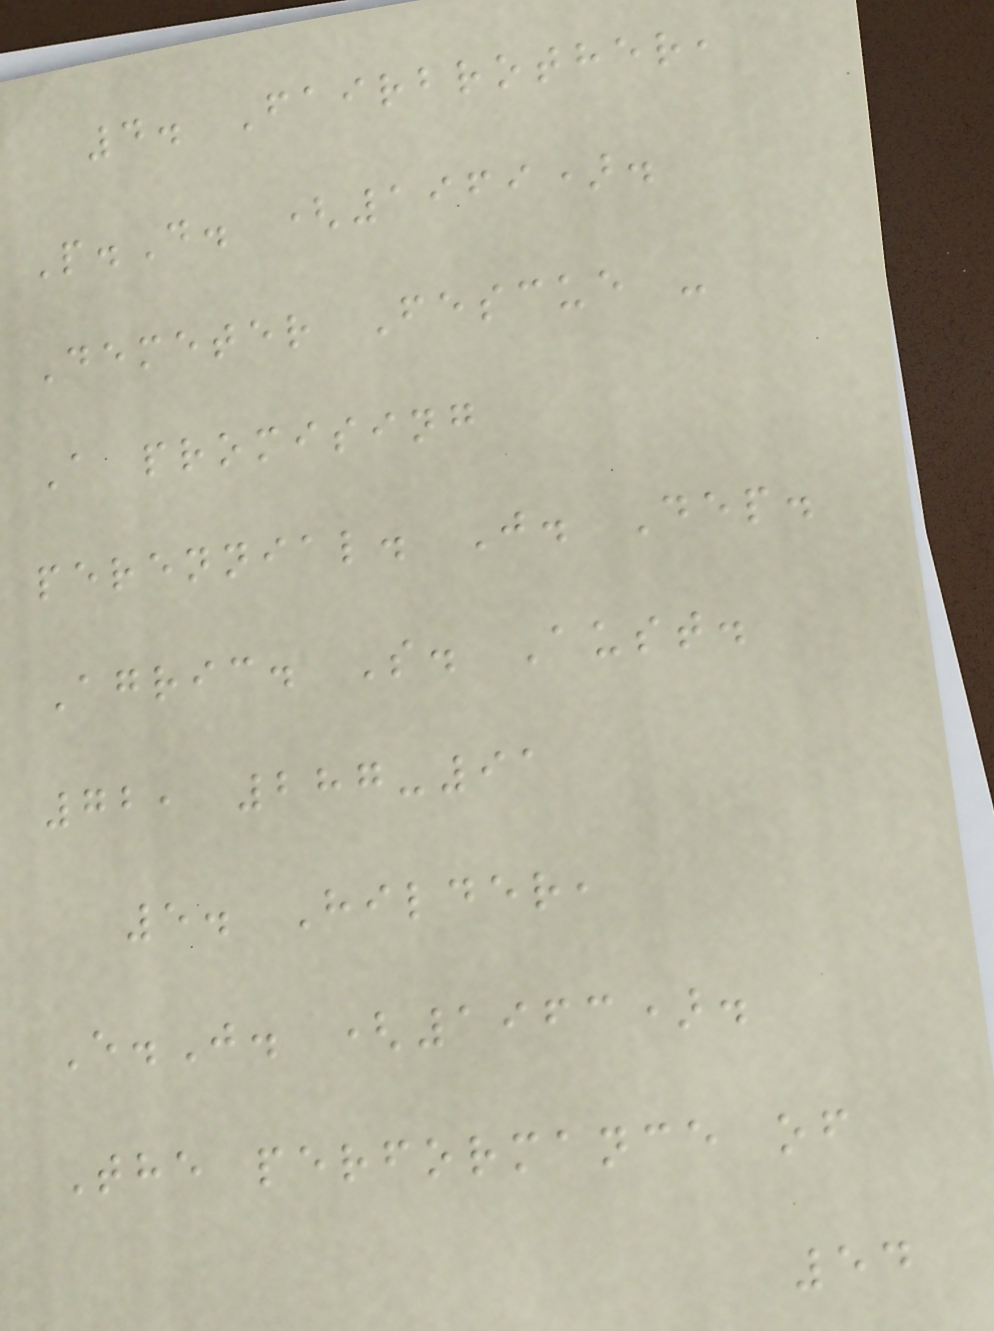4. Fairbrother,
P.D. (1969).
Demeter Fescue -
A promising
perennial. J. Dep.
Agric. S. Aust.
72, 287-91
5. Hilder,
E.J. (1963).
The performance of
54
